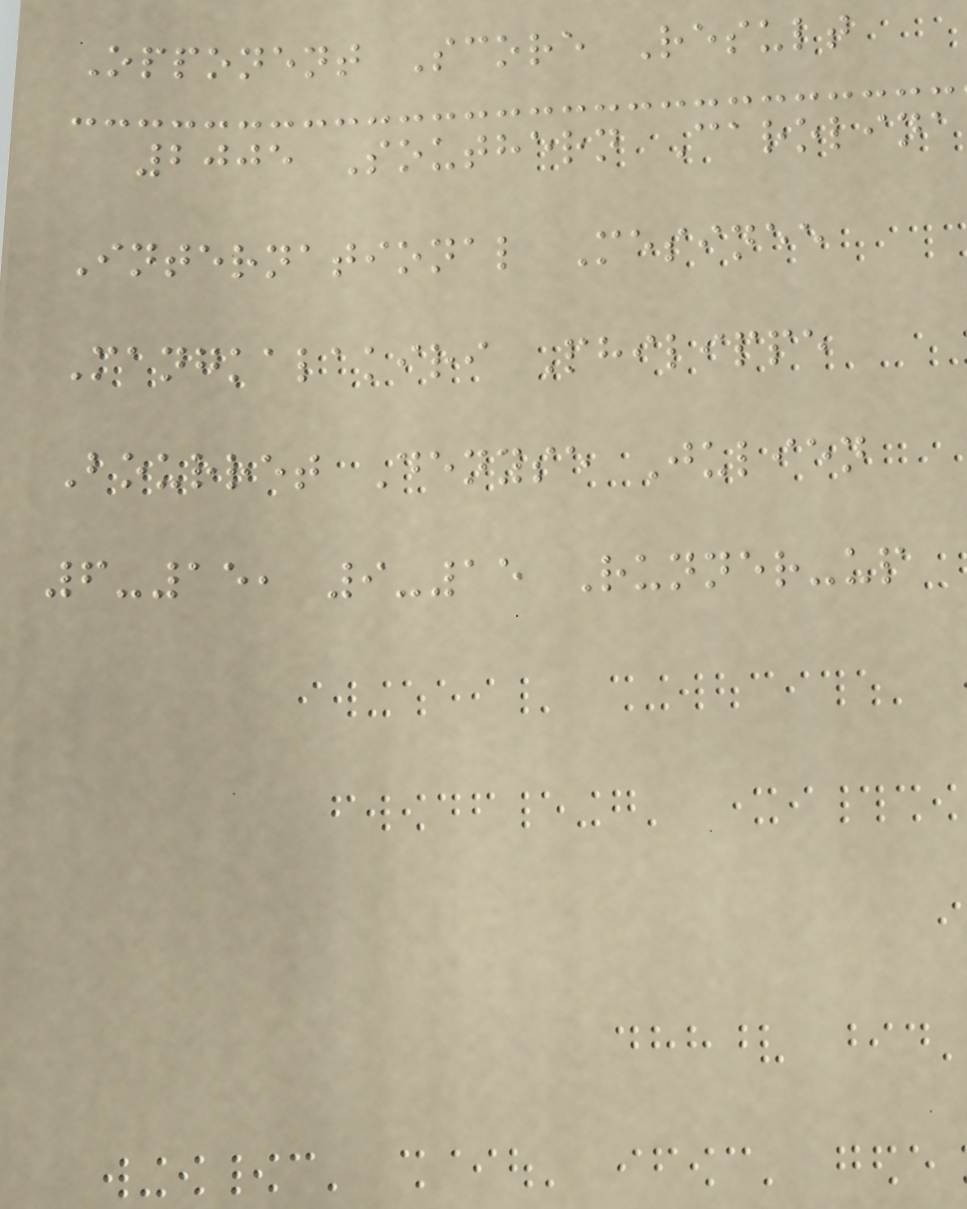Opponent Score Result
2005 Southern Carolina
International Mesinee
Mangkalakiri Philippe
Bourret Denyse Julien
6-15, 9-15 Runner-up
